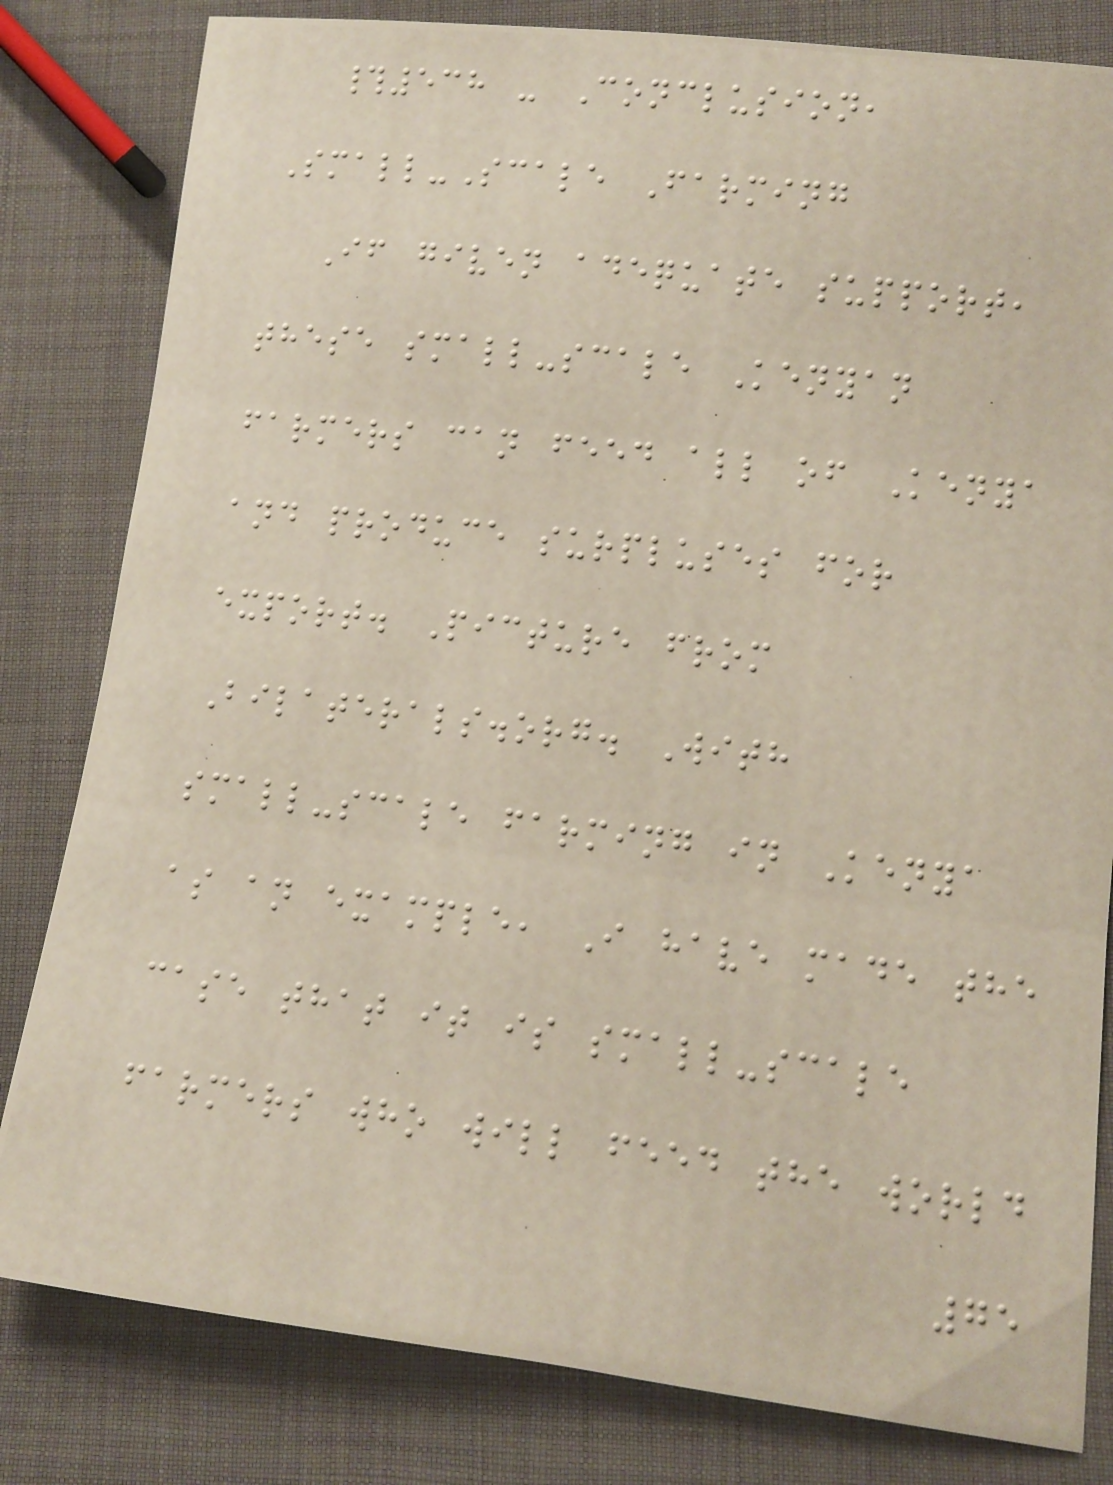#538 - Conclusion,
Small-Scale Farming
If given adequate support,
these small-scale Kenyan
farmers can feed all of Kenya
and produce surpluses for
export. Picture from
Bilaterals.org. With
small-scale farming in Kenya
as an example, I have made the
case that it is small-scale
farmers who will feed the world
75
